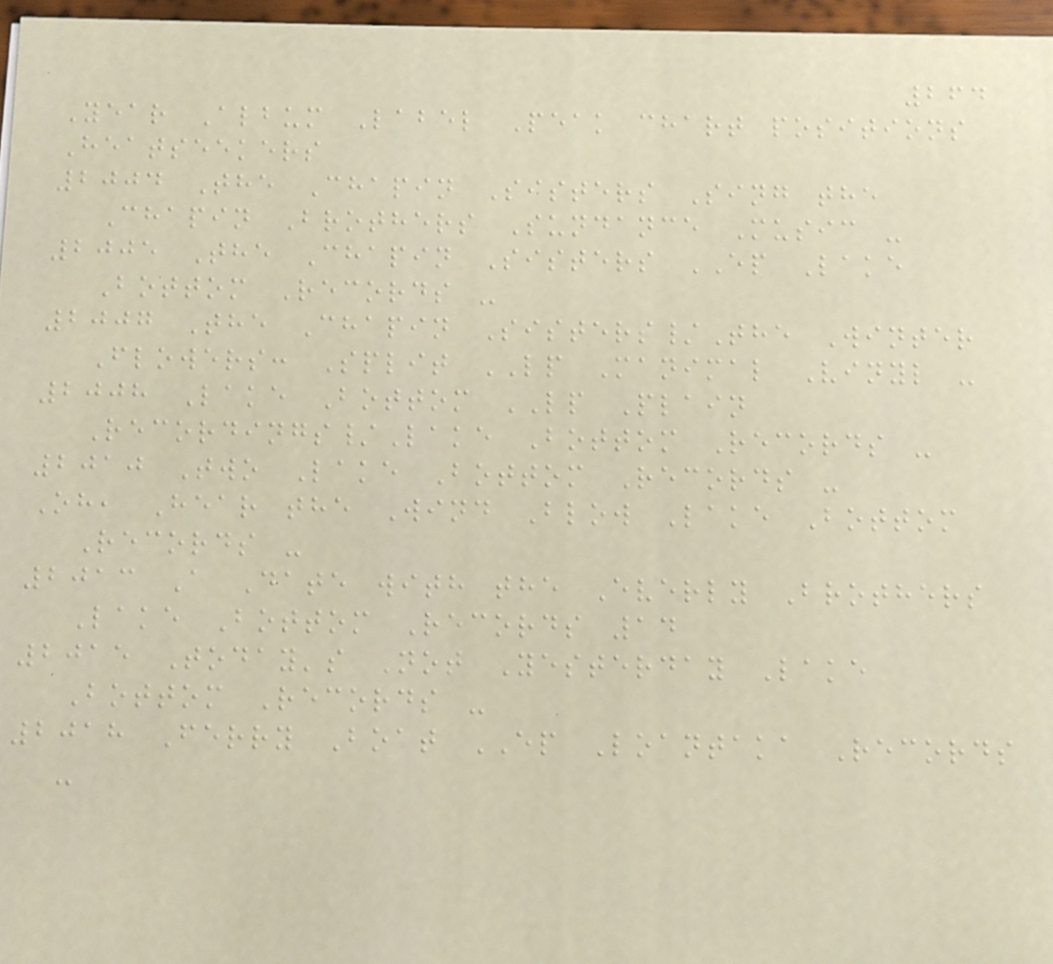264
Year Album Label Peak chart positions
Heatseekers
2004 The Chapin Sisters Sing the
Chapin Brothers Sundance Music -
2005 The Chapin Sisters EP Lake
Bottom Records -
2007 The Chapin Sisters/The Winter
Flowers: Split LP Manimal Vinyl -
2008 Lake Bottom LP Plain
Recordings/Lake Bottom Records -
2010 Two Lake Bottom Records -
Oh, Hear the Wind Blow Lake Bottom
Records -
2013 A Date with the Everly Brothers
Lake Bottom Records 14
2015 Today's Not Yesterday Lake
Bottom Records -
2018 Ferry Boat EP Loantaka Records
-
